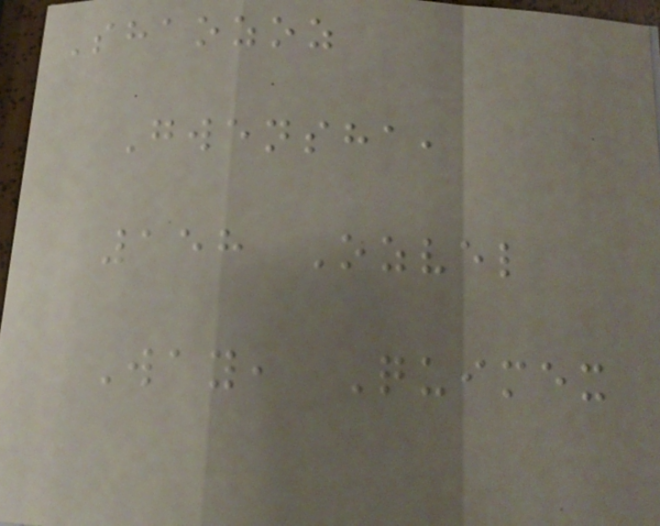Shaozoz
Gwensha,
158 Ozvel
Way, Quimex
